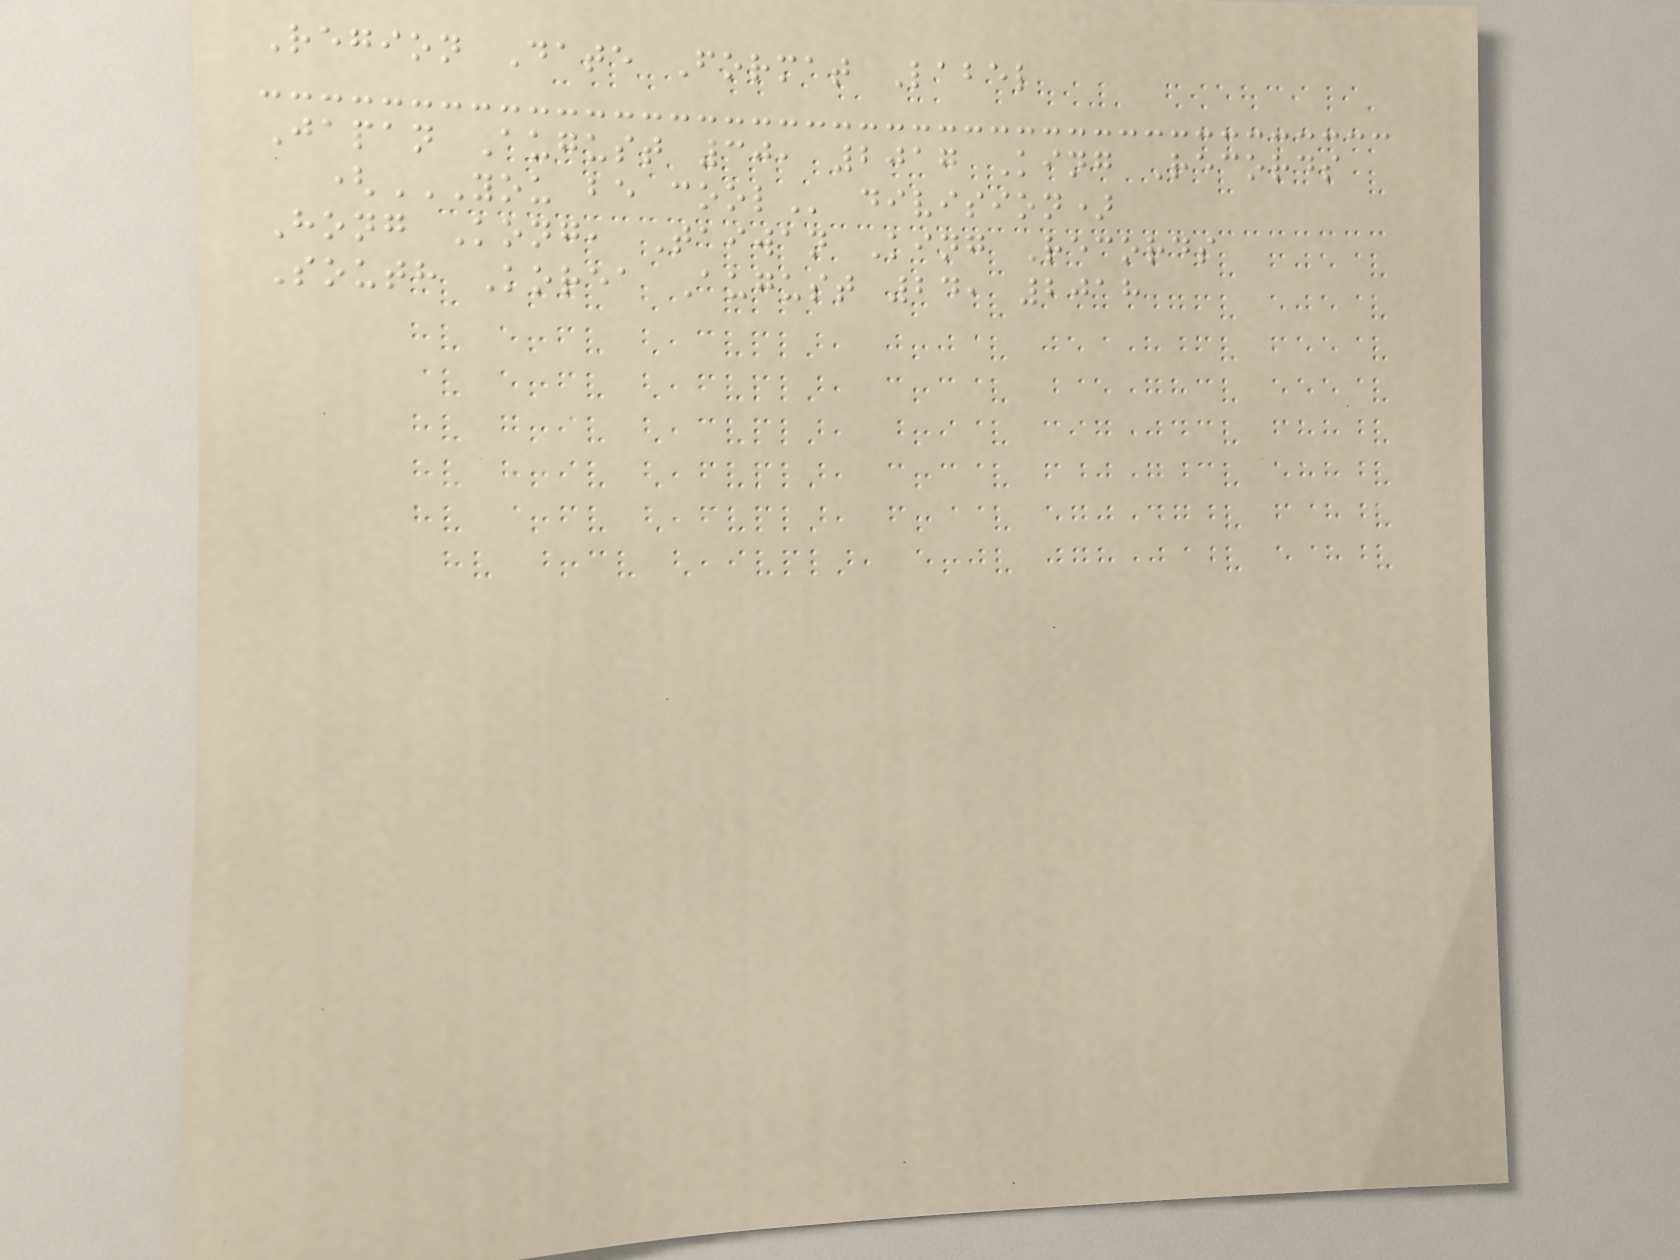Region Date Format Label
Japan August 30, 2017 King Records
(YOU BE COOL division)
Hong Kong, Taiwan King Records
South Korea August 24, 2018
